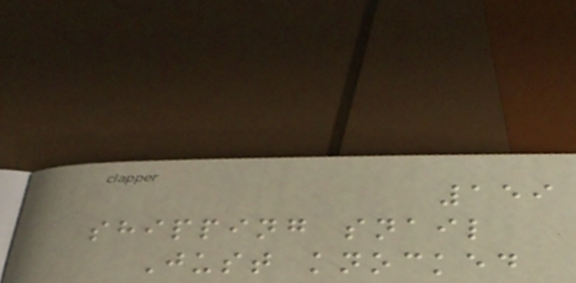159
shipping snail
Just knocked
